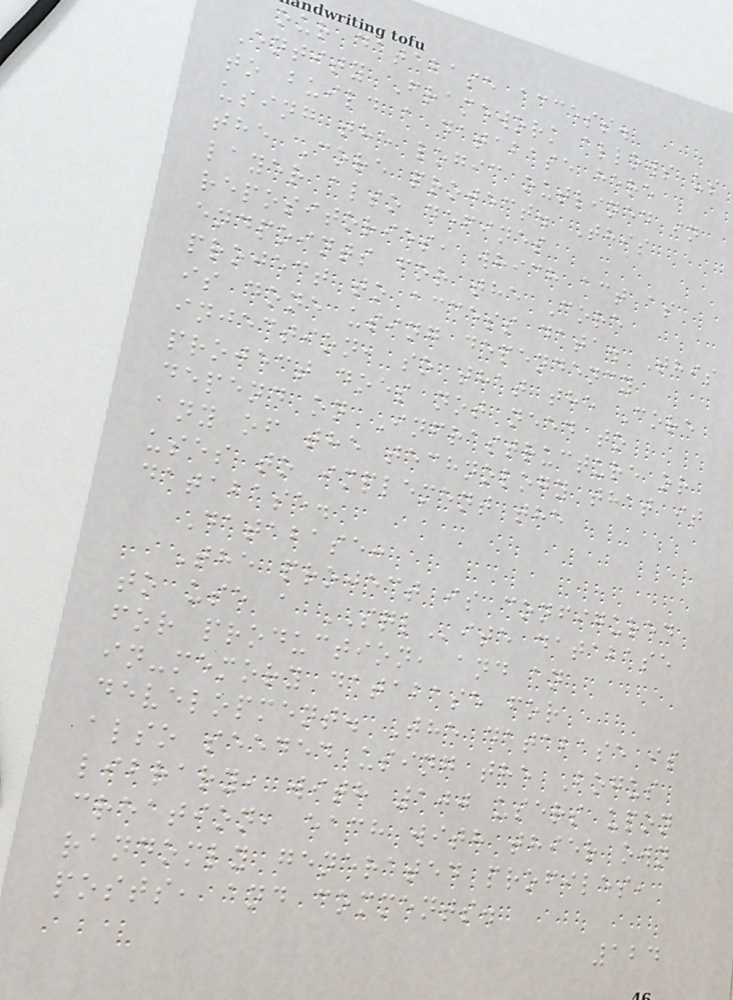our database access.
Entity Framework allows us
to build a database here
using the logic outlined in
the Core project. This
layer also defines
repositories, which act as
endpoints for the Core
project to access data. This
is done using dependency
injection, so that the Core
project does not need to
depend on Infrastructure or
any of the technology that it
uses to implement the
database.
Database:
The project is configured
to use a SQLite database
for production, and an
in-memory database for
development. The database is
also seeded using the Bogus
library, with 100 users upon
creation, each with thier own
randomly generated profiles,
posts, and comments.
124
